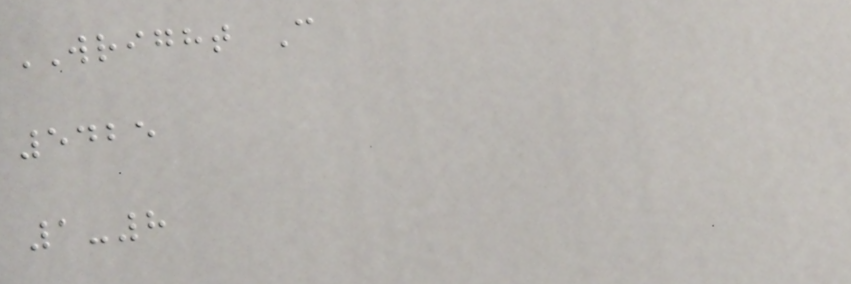WRIGHT C
5425
1-8
